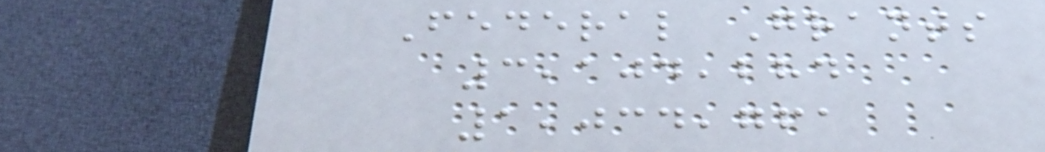Federal Grants
3,104,284
1,034,761
